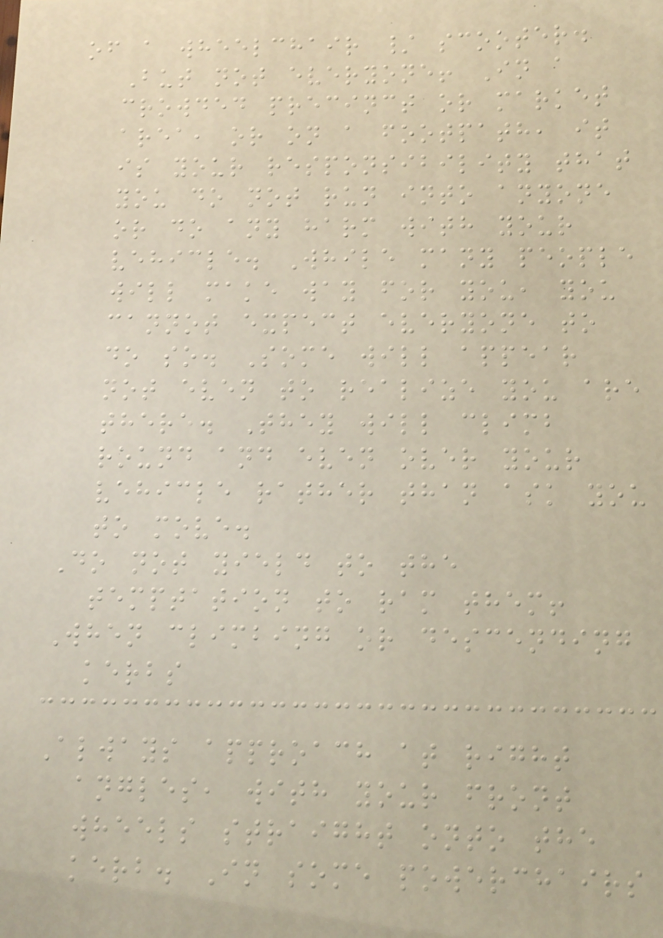of a wheelchair / scooter.
But not everyone! In a
crowded precinct or market
area, or on a footpath, it
is your responsibility that
you do not run into anyone
or do any harm with your
vehicle. While many people
will make way for you, you
cannot expect everyone to
do so. Some will appear
not even to realize you are
there. They will climb
round and even over your
vehicle rather than ask you
to move.
Do not yield to the
temptation to ram them!
When climbing or descending
kerbs
Always approach at right
angles, with your front
wheels straight onto the
kerb. In some powerchairs
